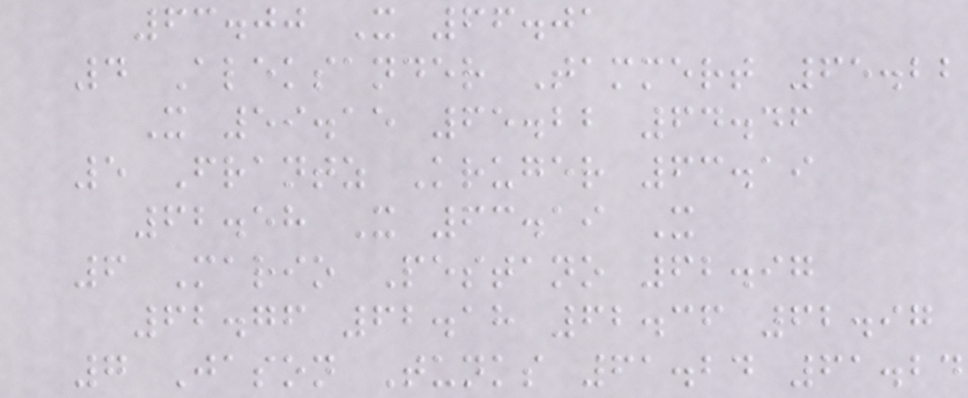63.00 X 66.01
4 Aleksander Tammert 65.22
X 59.15 65.22 64.46
5 Frantz Kruger 63.19
62.58 X 63.19 X
6 Mario Pestano 62.97
62.76 62.18 62.36 62.97
7 Jason Tunks 61.24 61.24
